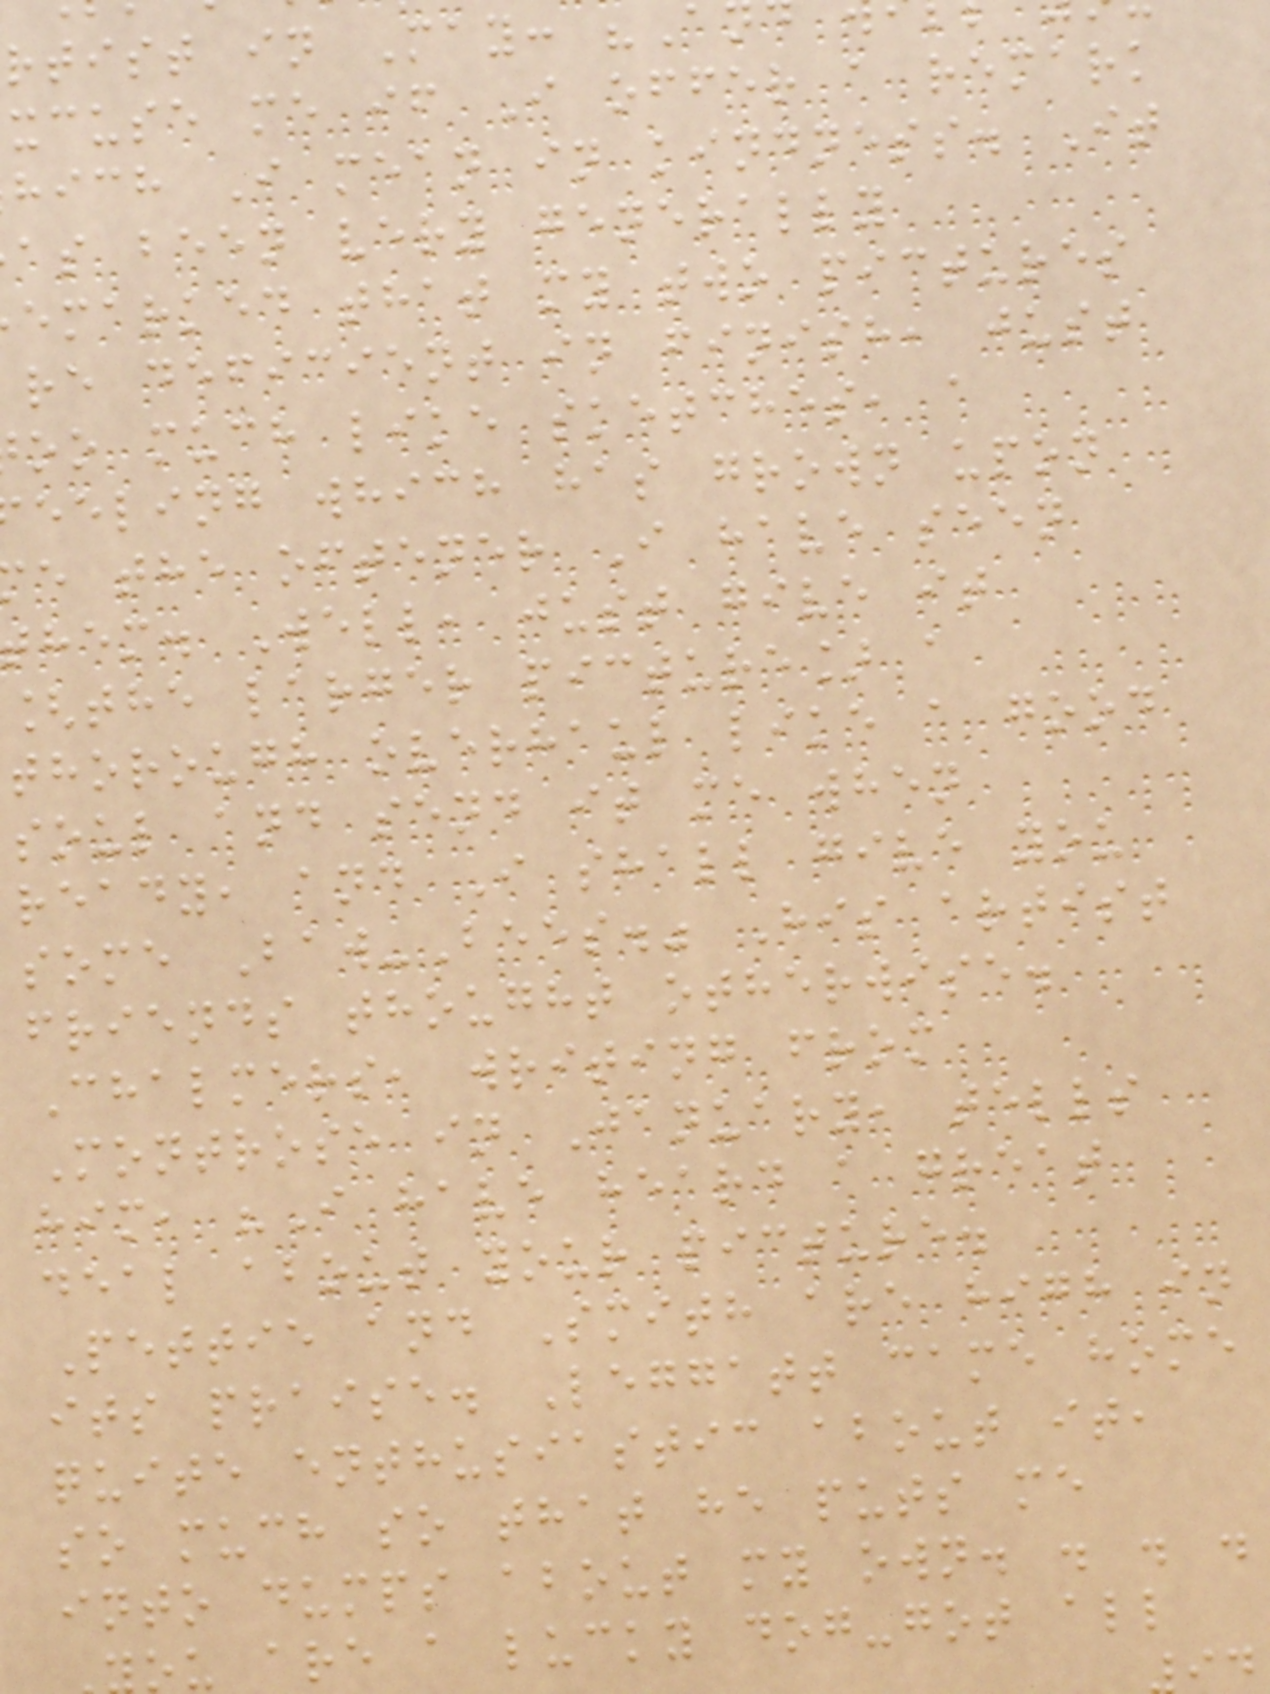rtist in May: "A
xcuse me if I offer a remark
hich I mean in kindness. It
as been very generally
emarked that my two pictures
re deficient in finish, just
oo much like sketches, a
eeling which has grown upon
e the oftener I have seen
them. Well, just give it
[the larger picture] a
thorough overhaul like a good
soul and send it me when
ready, and I shall give you
some Baw-Bees." His artist
friends thought otherwise.
Chalmers, writing from
Montrose in January, tells
him, "I have heard a great
deal about your picture.
Pettie and Smith are high in
its praise. Leggatt came home
quite enthusiastic about it,
so much so that he puts me
into dumps about my own. . . .
ou are a lucky dog-got all
